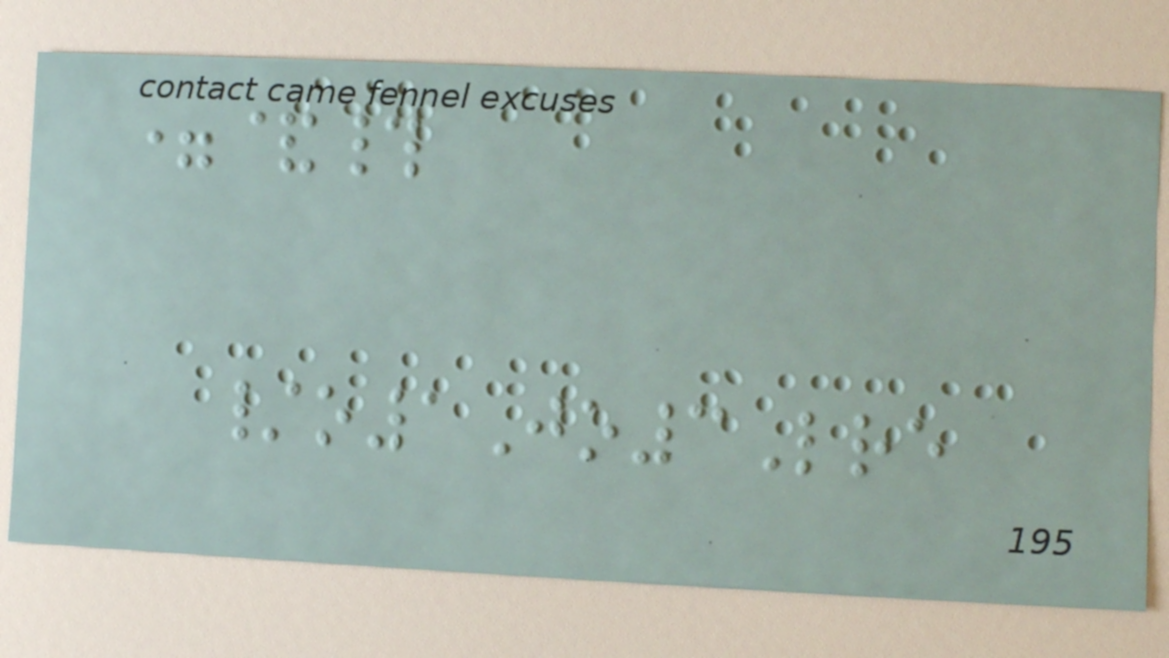=&#
/o1Jo3Lre
